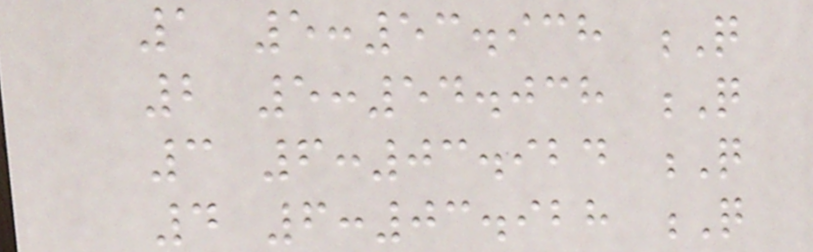1 5:53.938 Q
2 5:54.038 Q
3 6:03.924 Q
4 6:03.928 Q
